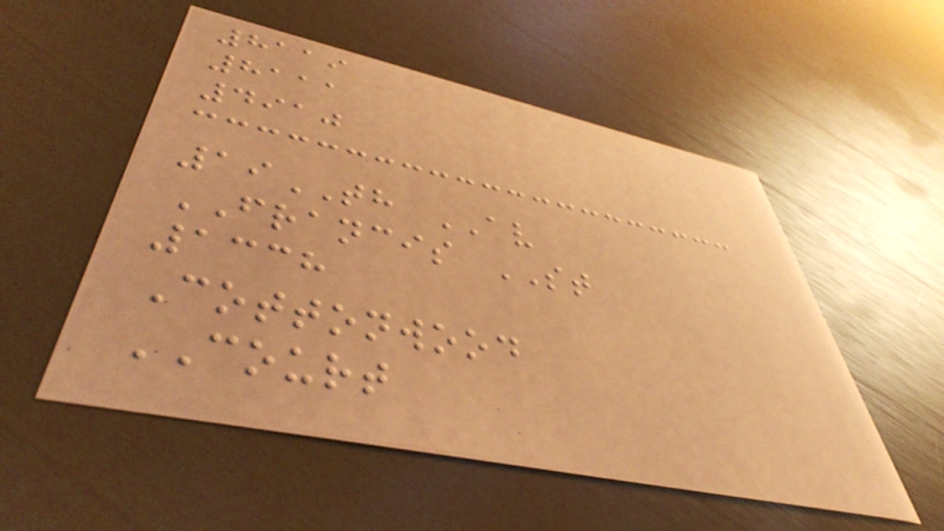8119
8111
4910
19TH AV
FRANCIS ST
1338
Cottonwood
COURT
